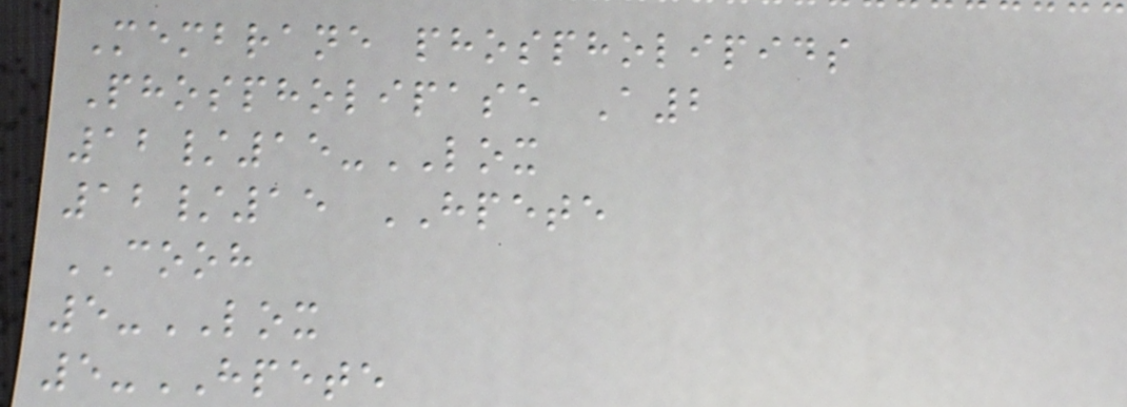Membrane phospholipids
Phospholipase A2
12/15-LOX
12/15 HPETE
COOH
5-LOX
5-HPETE
